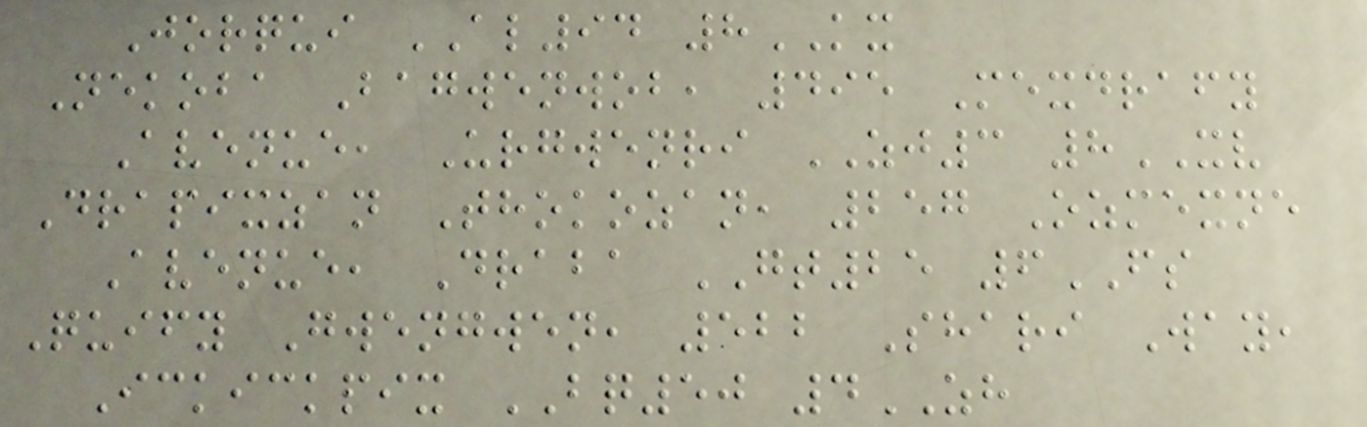Jorqui AL94 8KX
Nekoba Bagwenwob, 495 Mexdrafy
Avenue, Urgwenri ZJ3 8XV
Drapixzan Thokozan, 257 Ozmexne
Avenue, Draba GT25 6FS
Quify Gwengwen, 522 Shari Way,
Ickickpix BQ50 4ZH
